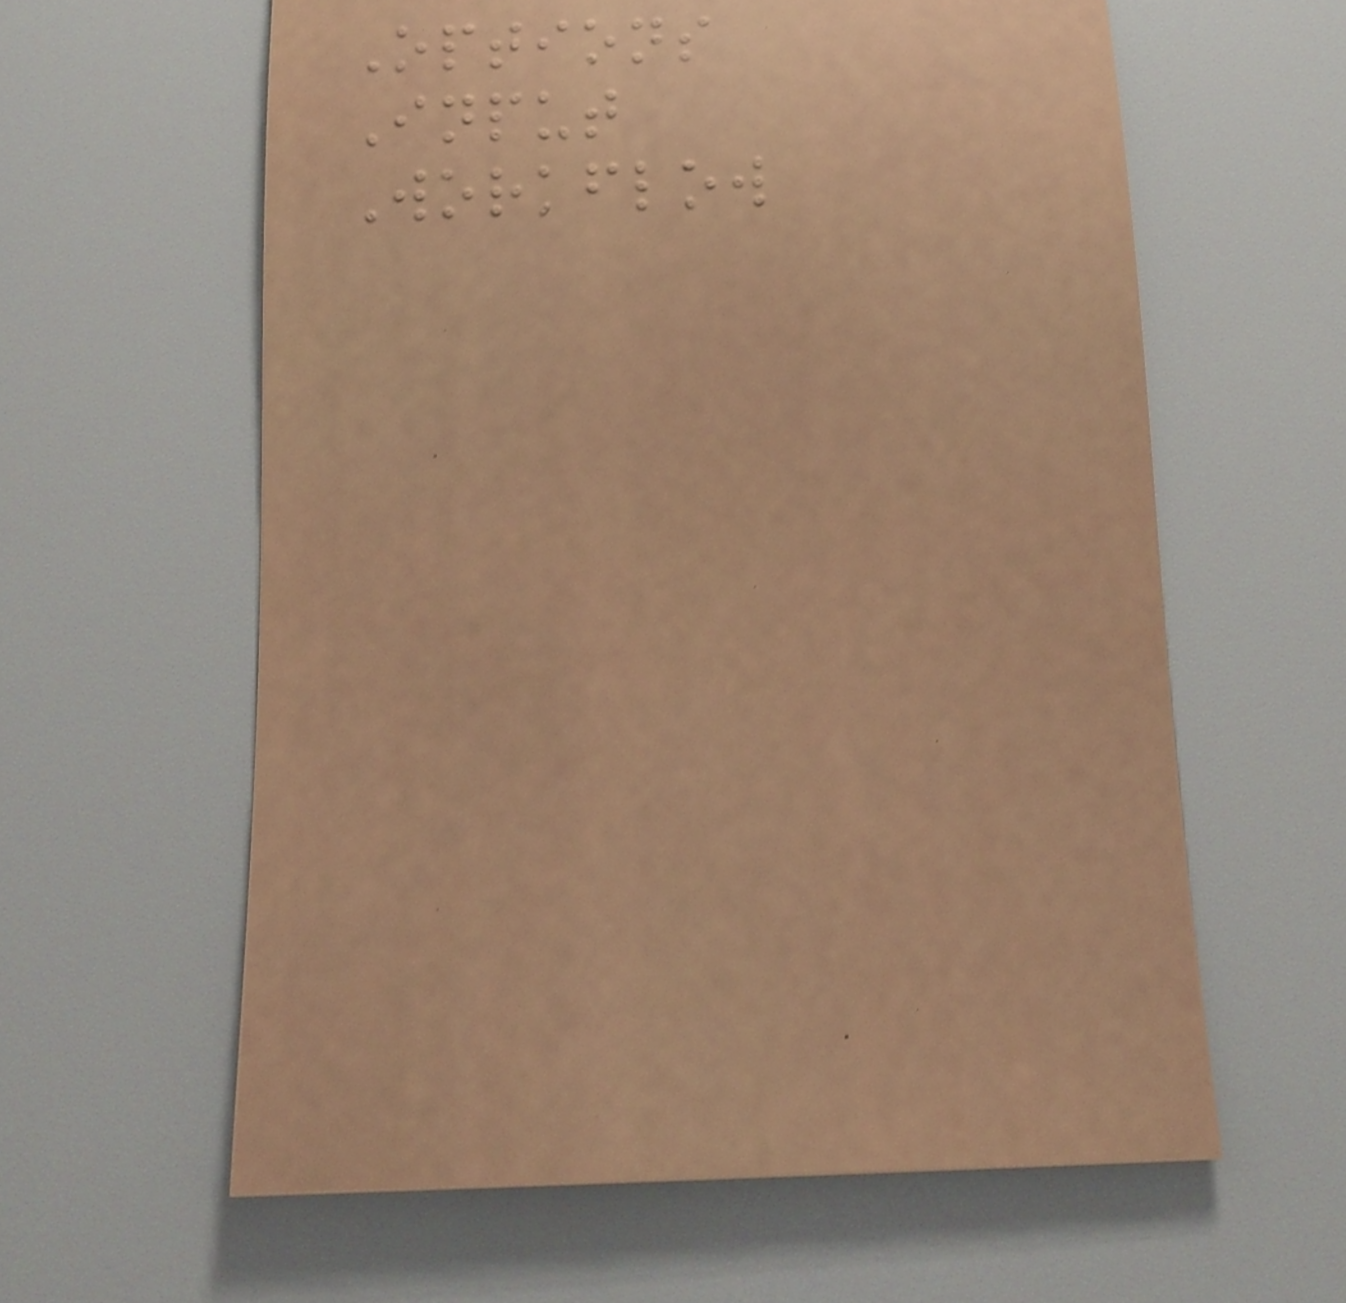Options
Input
Workflow
